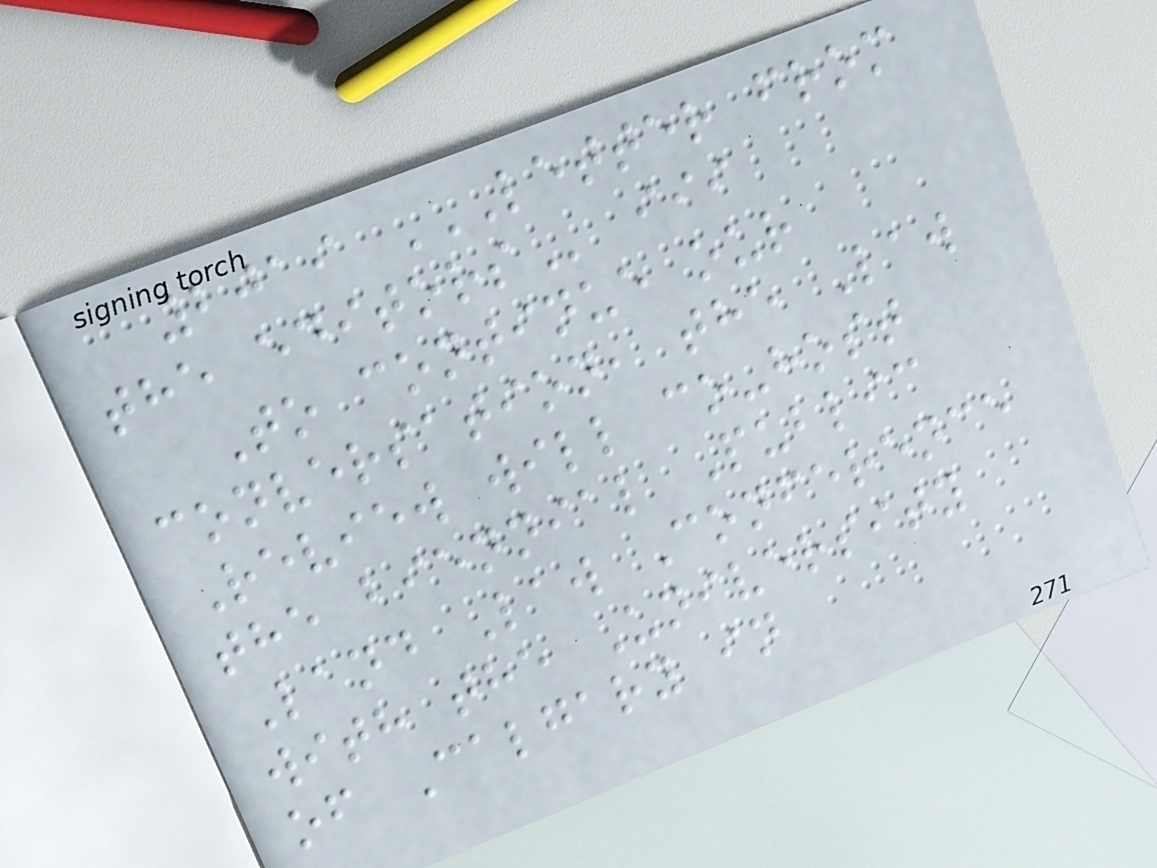2019 LETTER FROM
THE EDITORS iii
To continue our
conversation, the Law
Review will co-host
the biennial Public
Land Law Conference
with the University
of Calgary in
